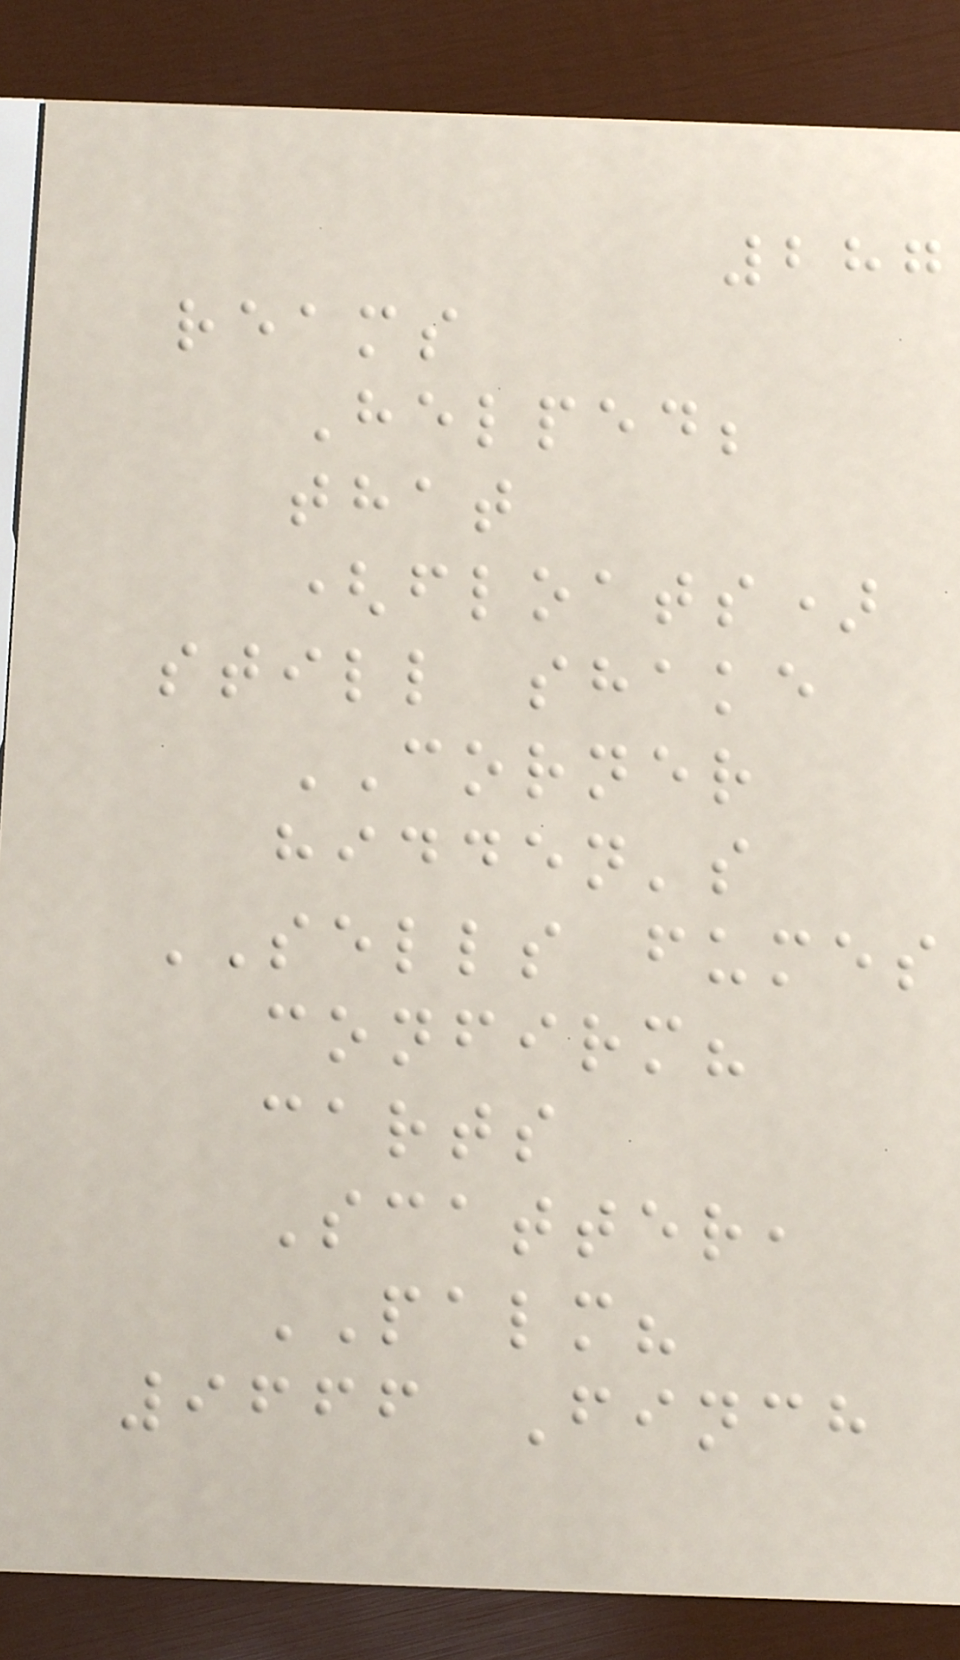287
reams
Helped;
that
(floats)
still shake
CORNER
hidden's
SELLS fumes
confirm?
carts
Scatter,
PALM?
9666 Finch
